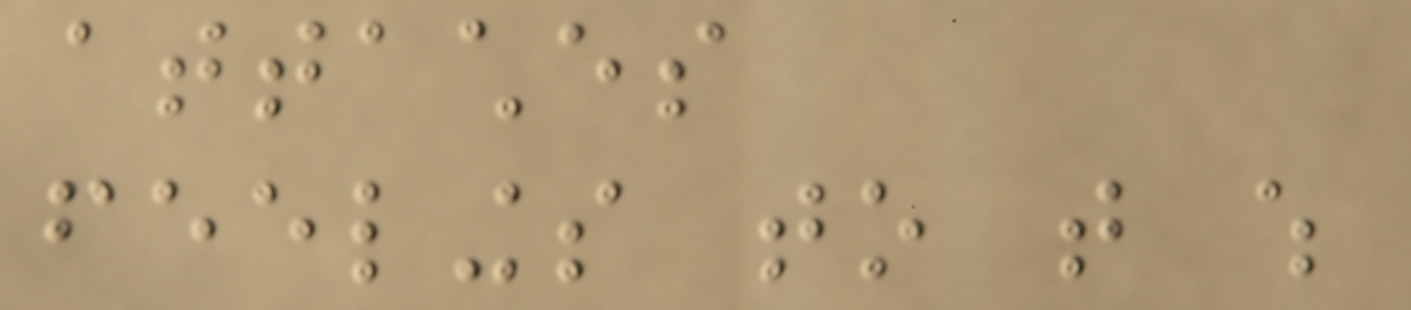attaches
feelings to that which
